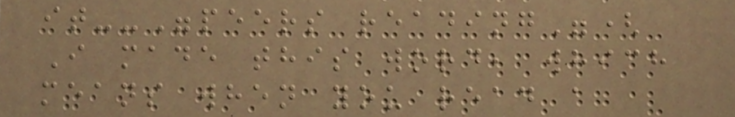it--"peers reading"(
I made this word, which
means when you read a
